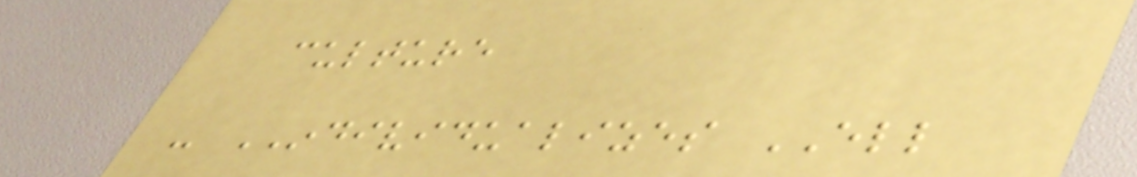culture
- INDIVIDUALIZES ELL
